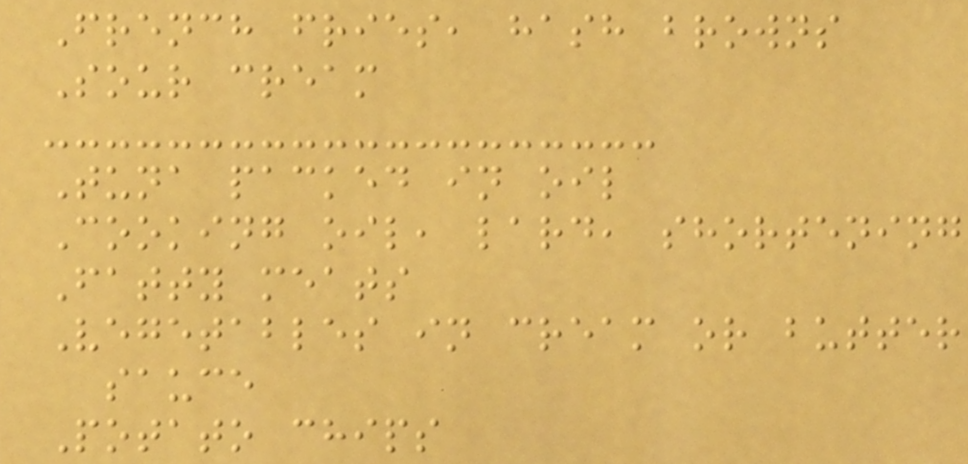French fries, hash browns
Sour cream
Tuna packed in oil
Cooking oil, lard, shortening
Fatty meats
Vegetables in cream or butter
sauce
Potato chips
